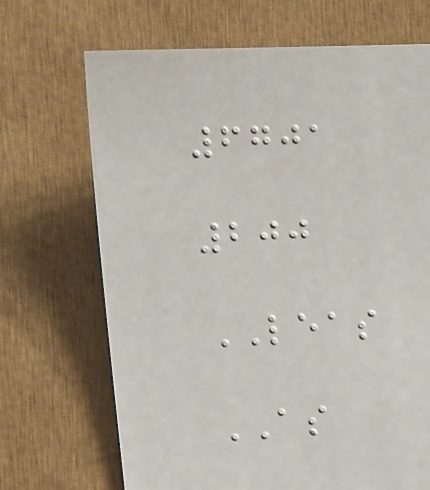6701
200
LEAS
AS
